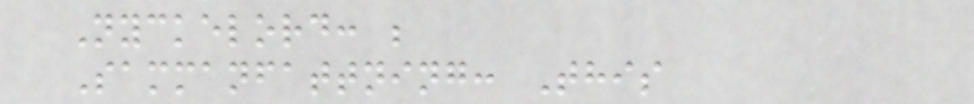Nyckelord: ;
Sammanfattning: This
